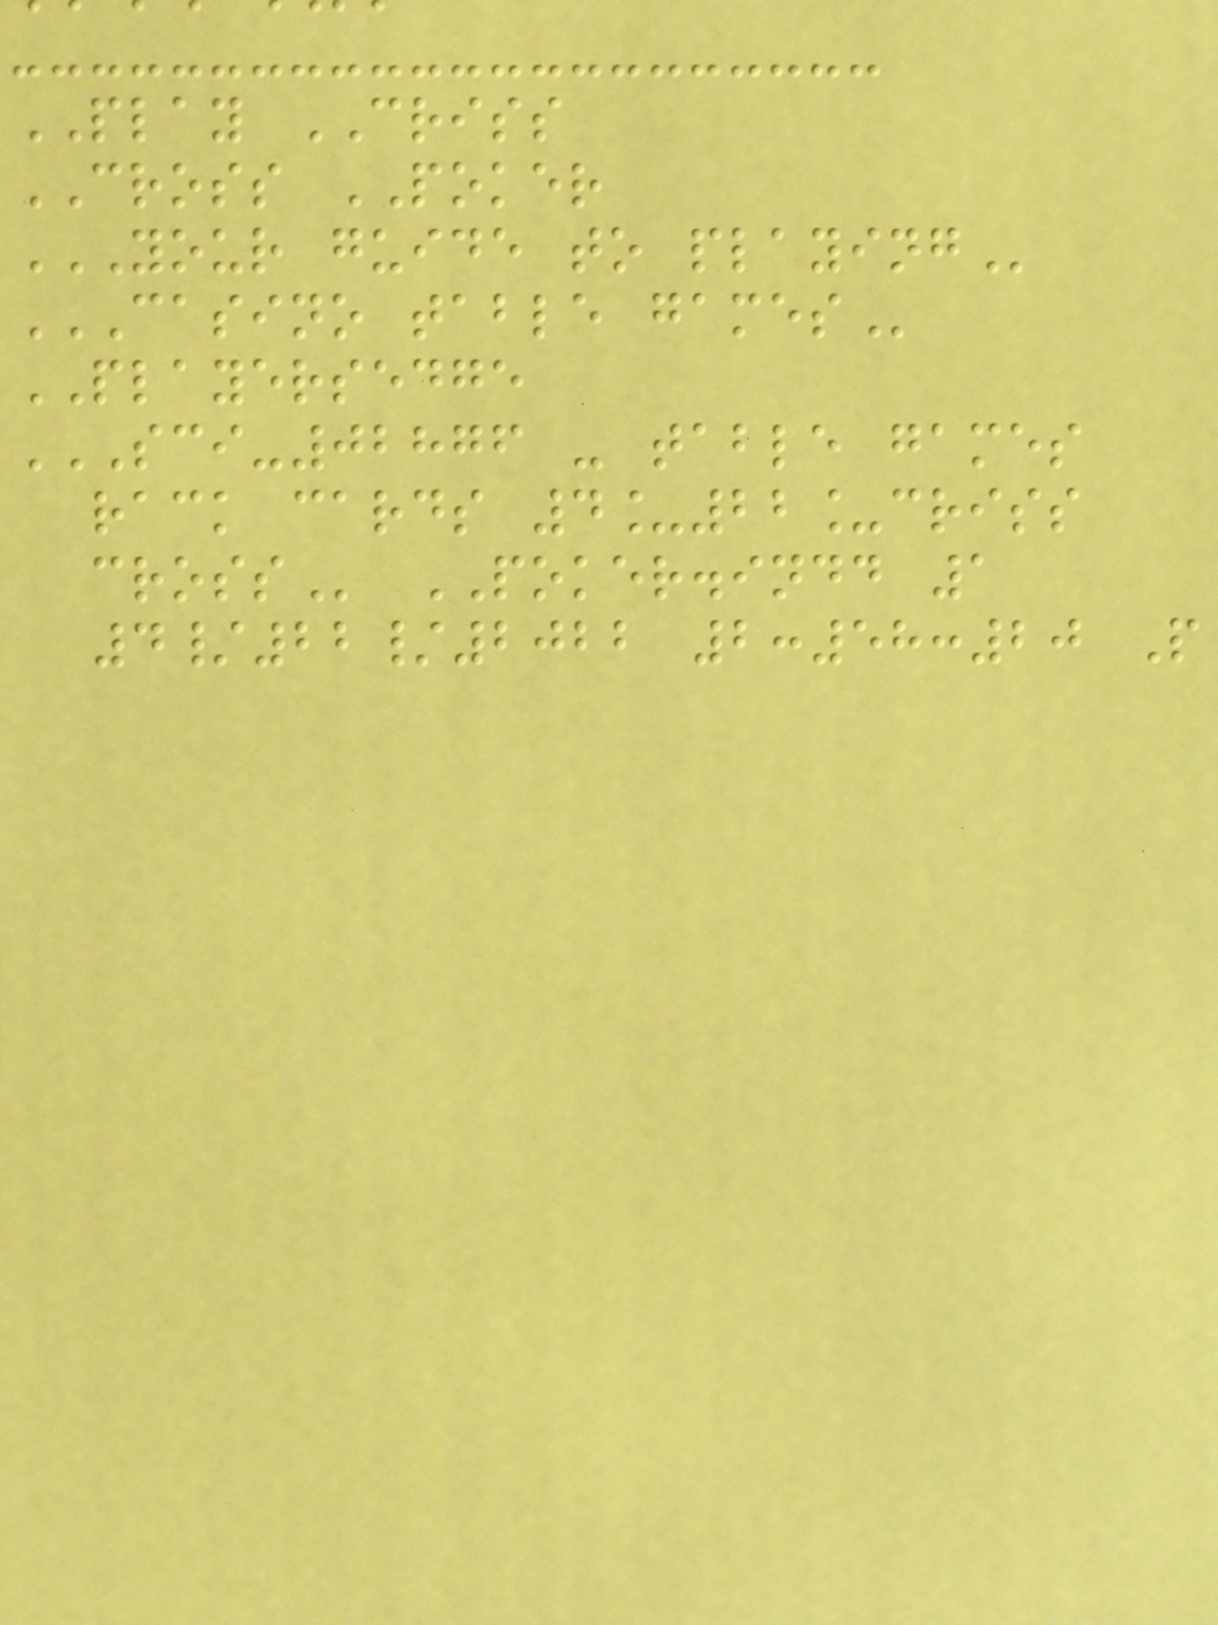PLAY CRISS
CROSS POKER
YOUR GUIDE TO PLAYING
CASINO TABLE GAMES
PLAYERSEDGE
SCI-02876 - TABLE GAMES
rack cards 4_22_criss
POKER.indd 1
4/22/2022 2:58:20 P
